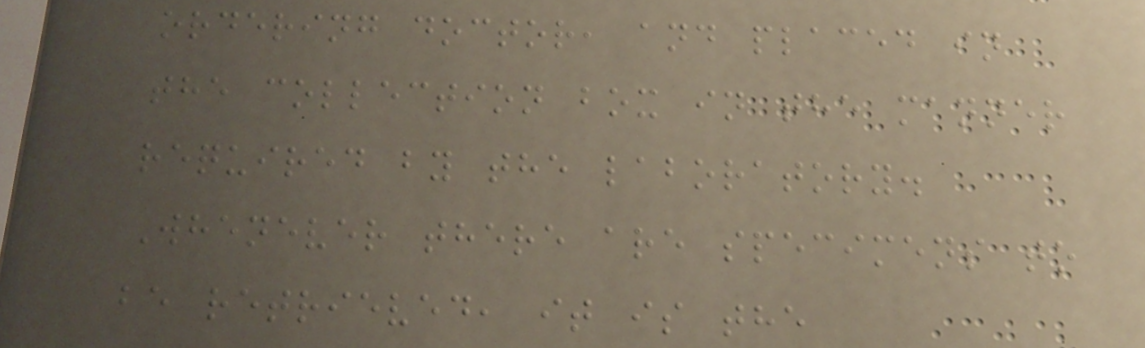ordering doctor, and placed in
the collection box in the manner
required by the laboratory.
Whenever there are specimens to
be retrieved, it is the
